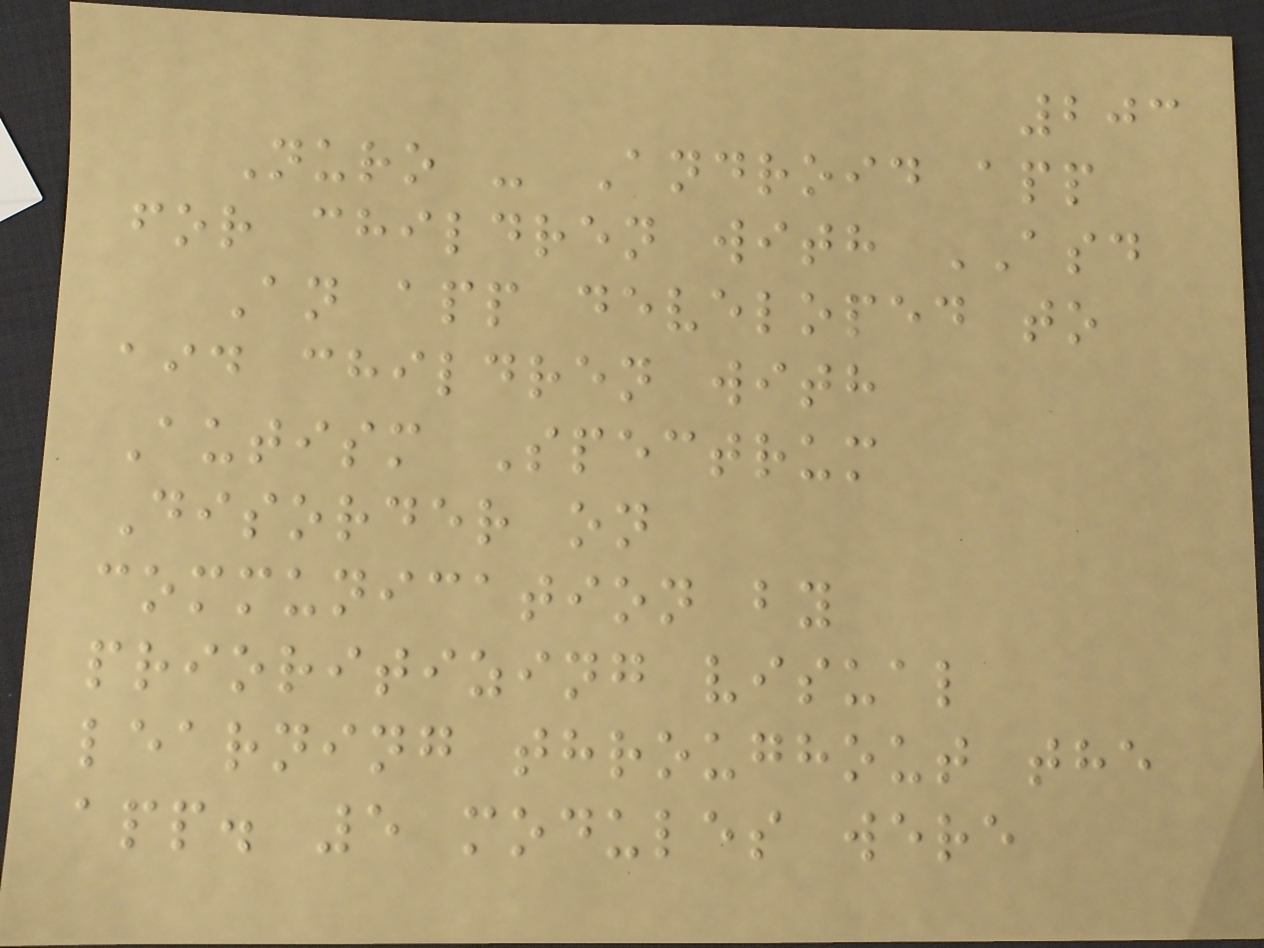203
Nuro - Android app
for children with ASD
An app developed to
aid children with
Autism Spectrum
Disorder on
communication by
prioritizing visual
learning throughout the
app. 5 modules were
